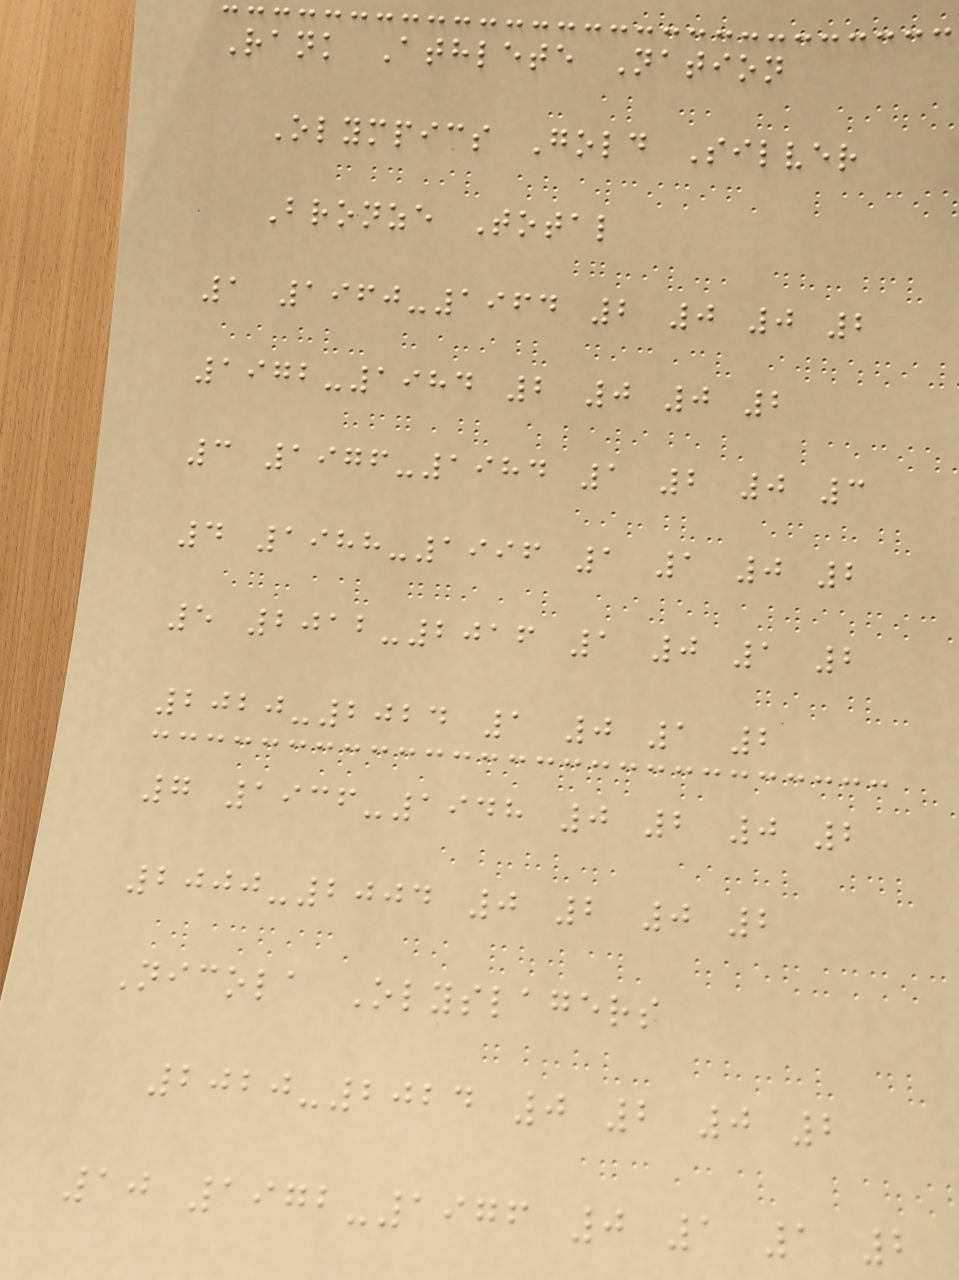Rank Athlete Nation
Olympics Gold Silver
Bronze Total
1 1960-1964 2 0 0 2
1972-1984 2 0 0 2
3 1976-1984 1 2 0 3
4 1988-1996 1 1 0 2
5 2012-2016 1 0 1 2
2020-2024 1 0 1 2
7 1936-1948 0 2 0 2
2000-2004 0 2 0 2
Nicola Olyslagers
2020-2024 0 2 0 2
10 1972-1976 0 1 1 2
